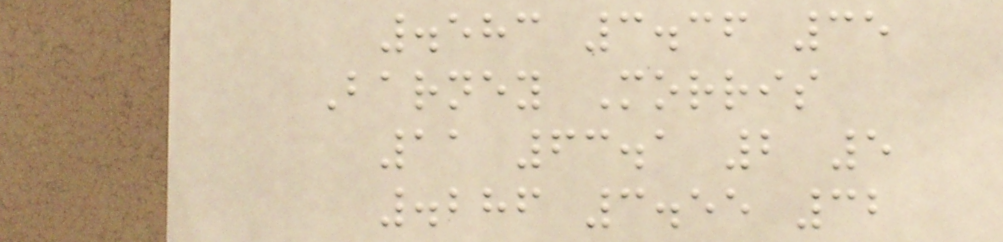.583 3.36 35
Barney Morris
11 63.1 2 5
.286 3.55 32
